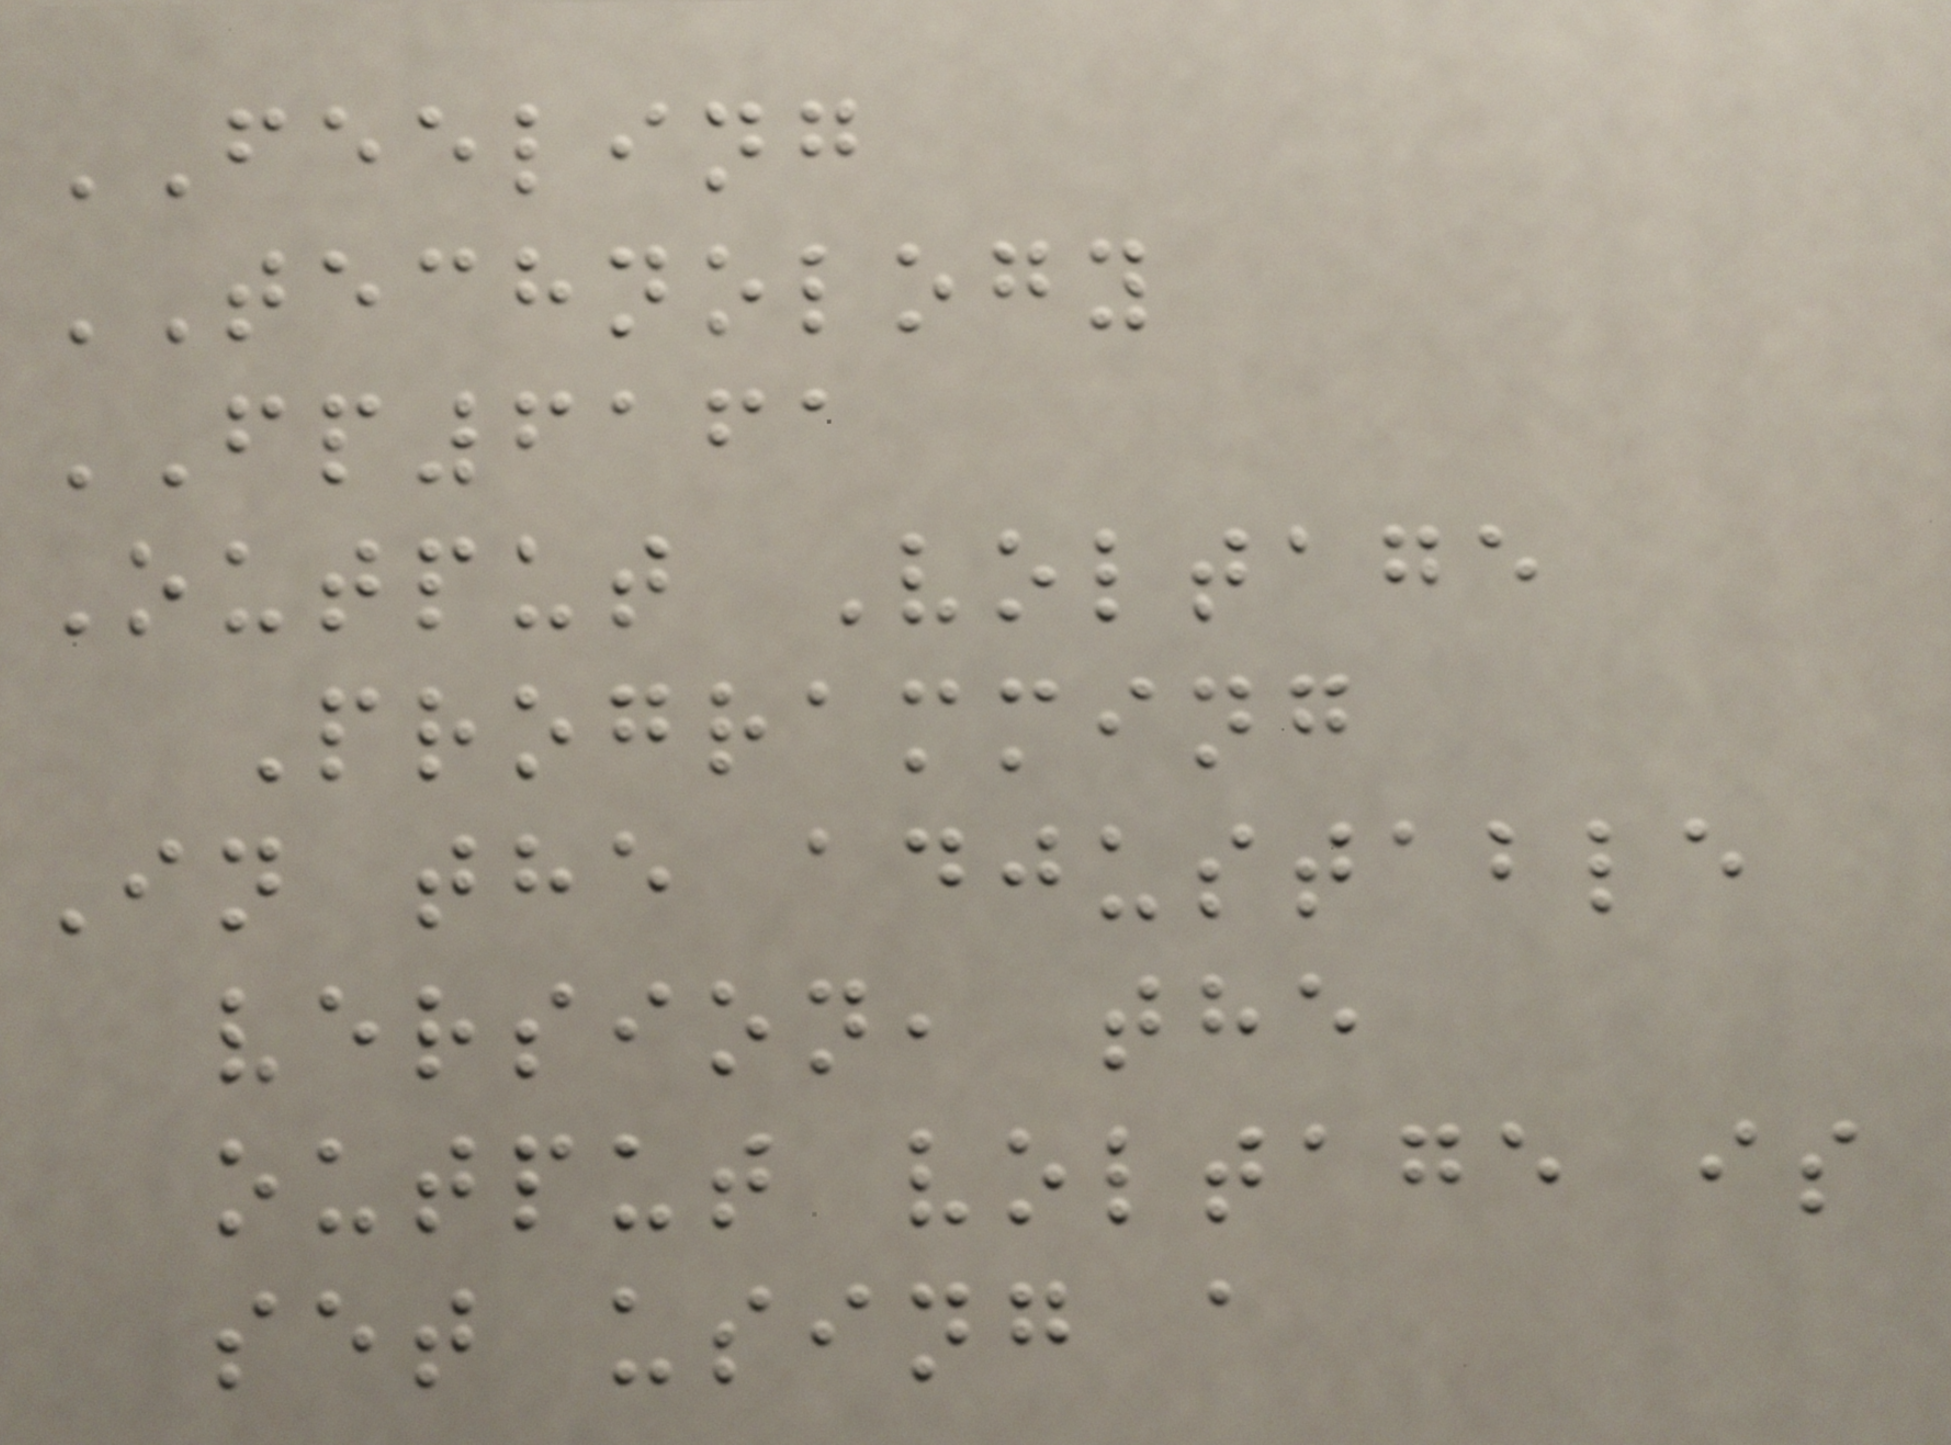FEELING
TECHNOLOGY
FP6161
Output Voltage
Programming
In the adjustable
version, the
output voltage is
set using a
